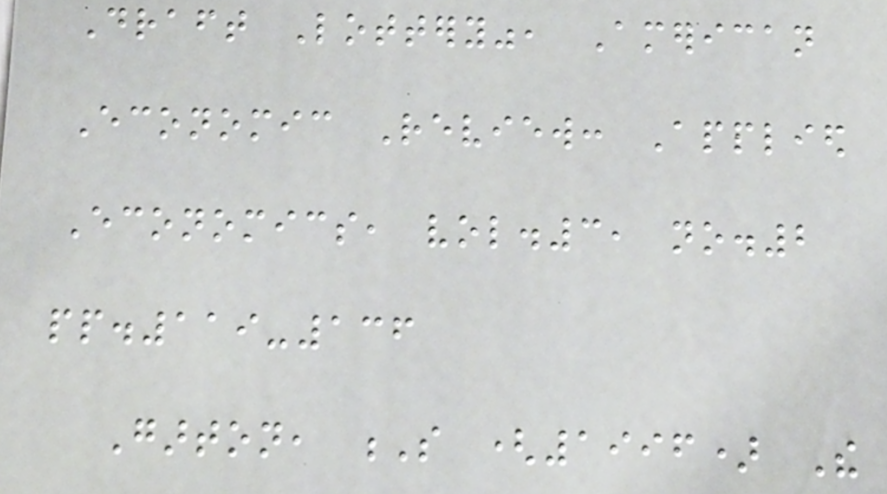Draft Lottery", American
Economic Review: Applied
Economics, vol.3, no.2
pp.119-136
Garton, S (1996) The
